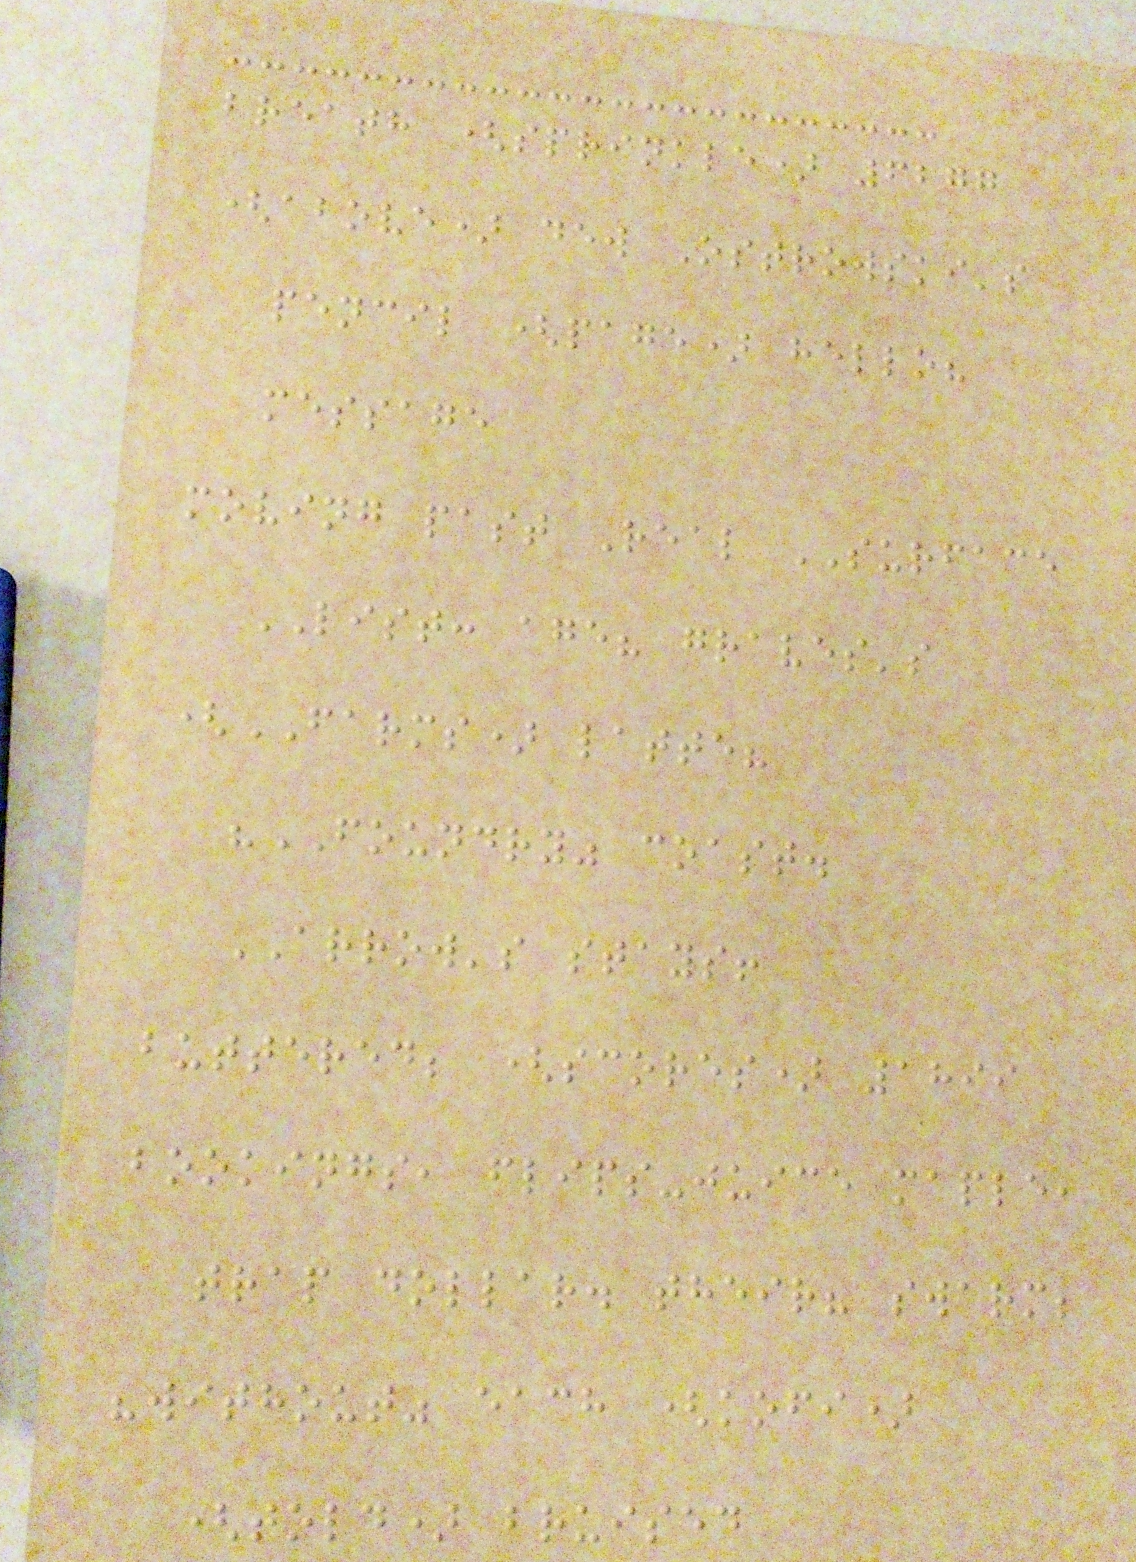breath (sprinkle) 6277
(above) dew Ostrowski's
pencil (page) hello?
message
moving past Real SURFACE
LIST: age? graves's
(FARMS) latte?
"FOUNDRY" coast.
ARROW's stays!
buttered; (scores) 1899
bookings, flips-juice maple,
trap dollar. their? swarm;
"without" each (kofi)
(told) bruised
